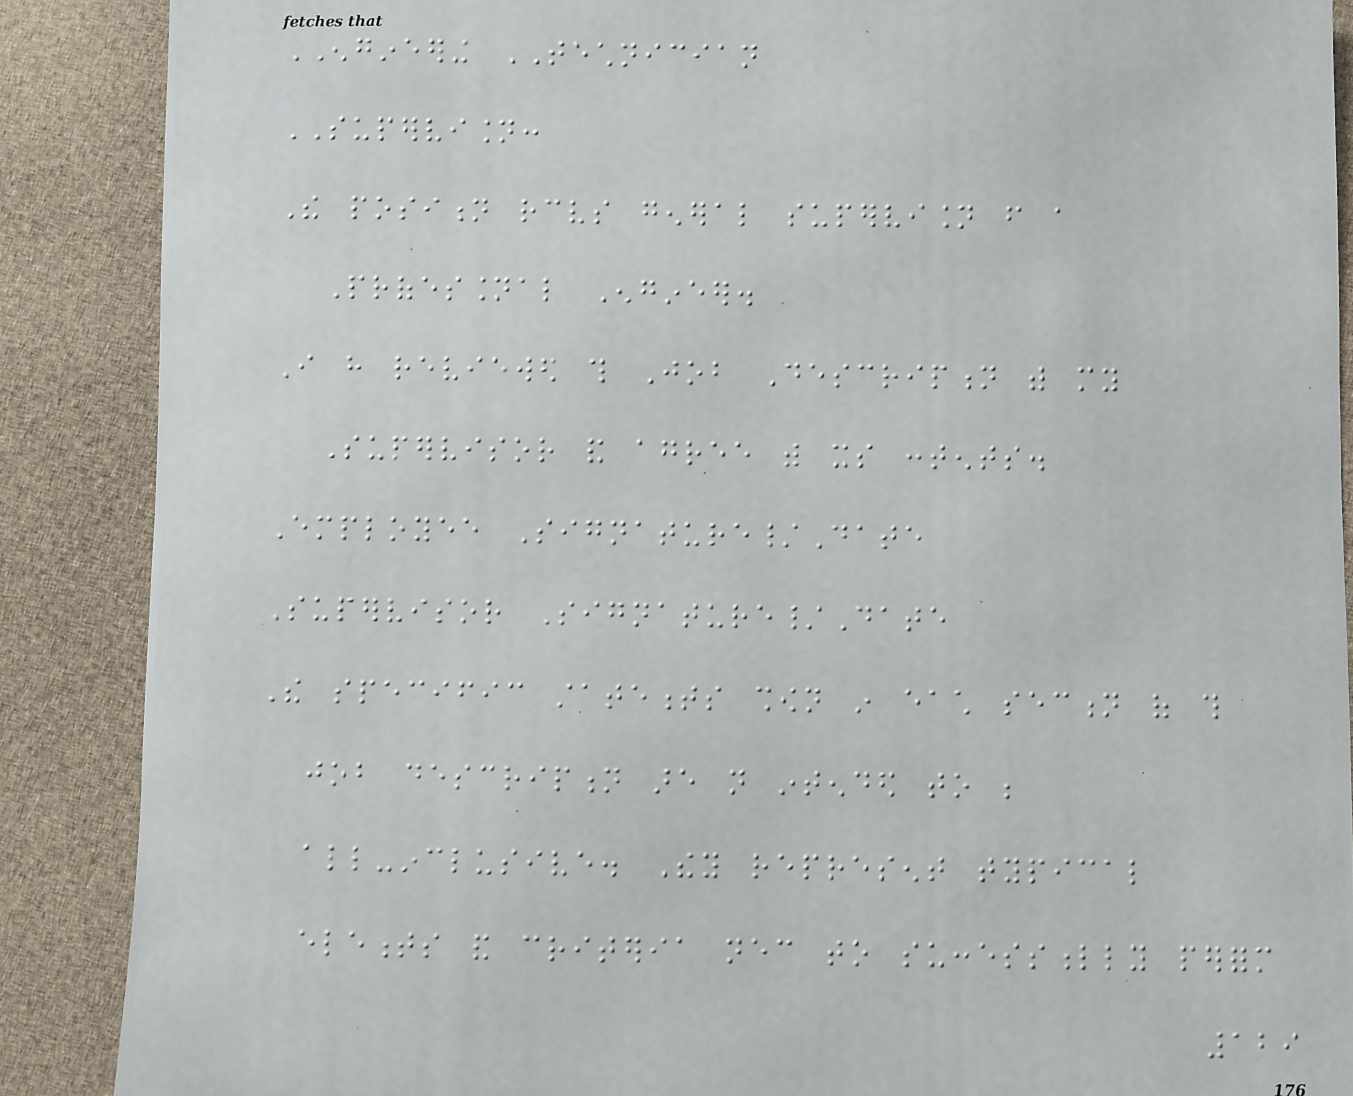ENGINEERING TECHNICIAN
SUPERVISION:
The position receives general supervision from a
Professional Engineer.
I have reviewed this Job Description with my
Supervisor and agree with its contents.
Employee Signature/Date
Supervisor Signature/Date
The specific statements shown in each section of this
job description are not intended to be
all-inclusive. They represent typical
elements and criteria necessary to successfully perform
129
